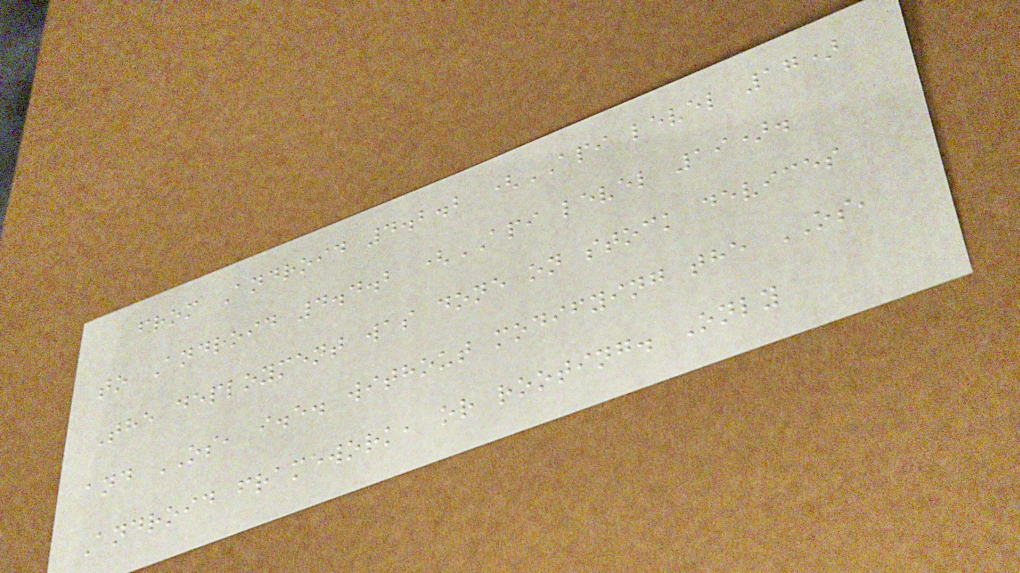from Android 4.2.2 (API level 17)
to Android 4.4.2 (API level 19).
The deployment was done on stock devices
and OS, i.e. without modifying the OS,
Android framework, or rooting. Only
